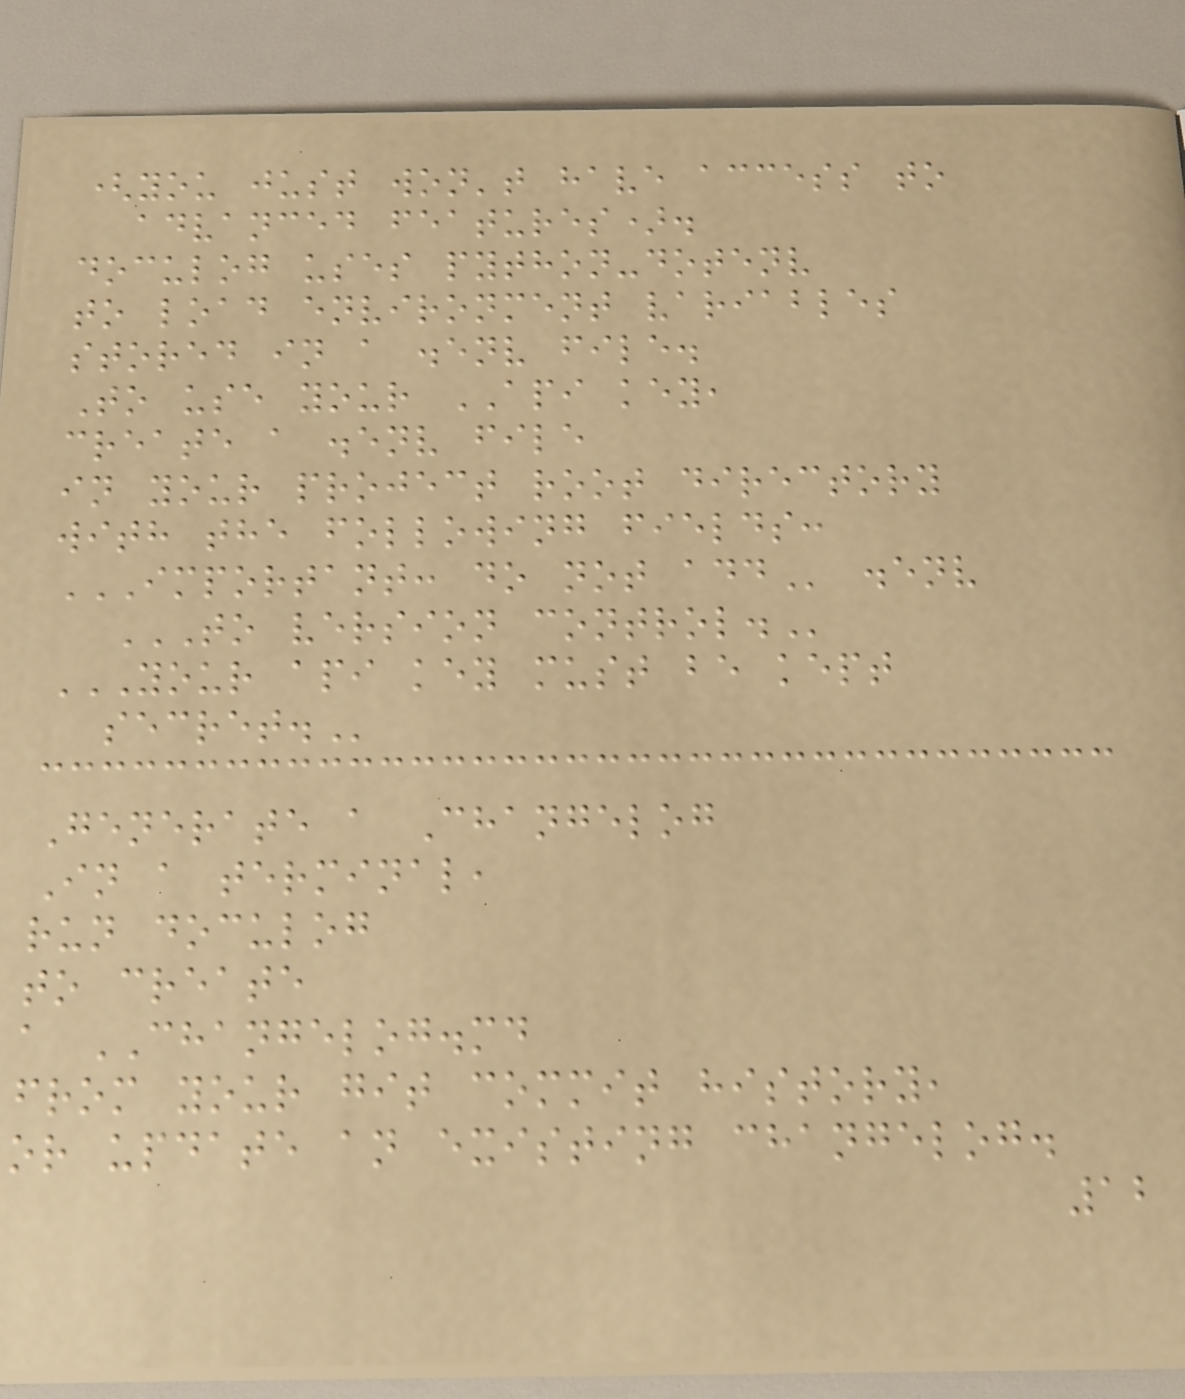(you just won't have access to
advanced features).
doculog uses python-dotenv
to load environment variables
stored in a .env file.
To use your API key,
create a .env file
in your project root directory
with the following fields:
IMPORTANT: DO NOT ADD .env
TO VERSION CONTROL.
YOUR API KEY MUST BE KEPT
SECRET.
Generate a Changelog
In a terminal,
run doculog
to create
a CHANGELOG.md
from your git commit history,
or update an existing changelog.
12
